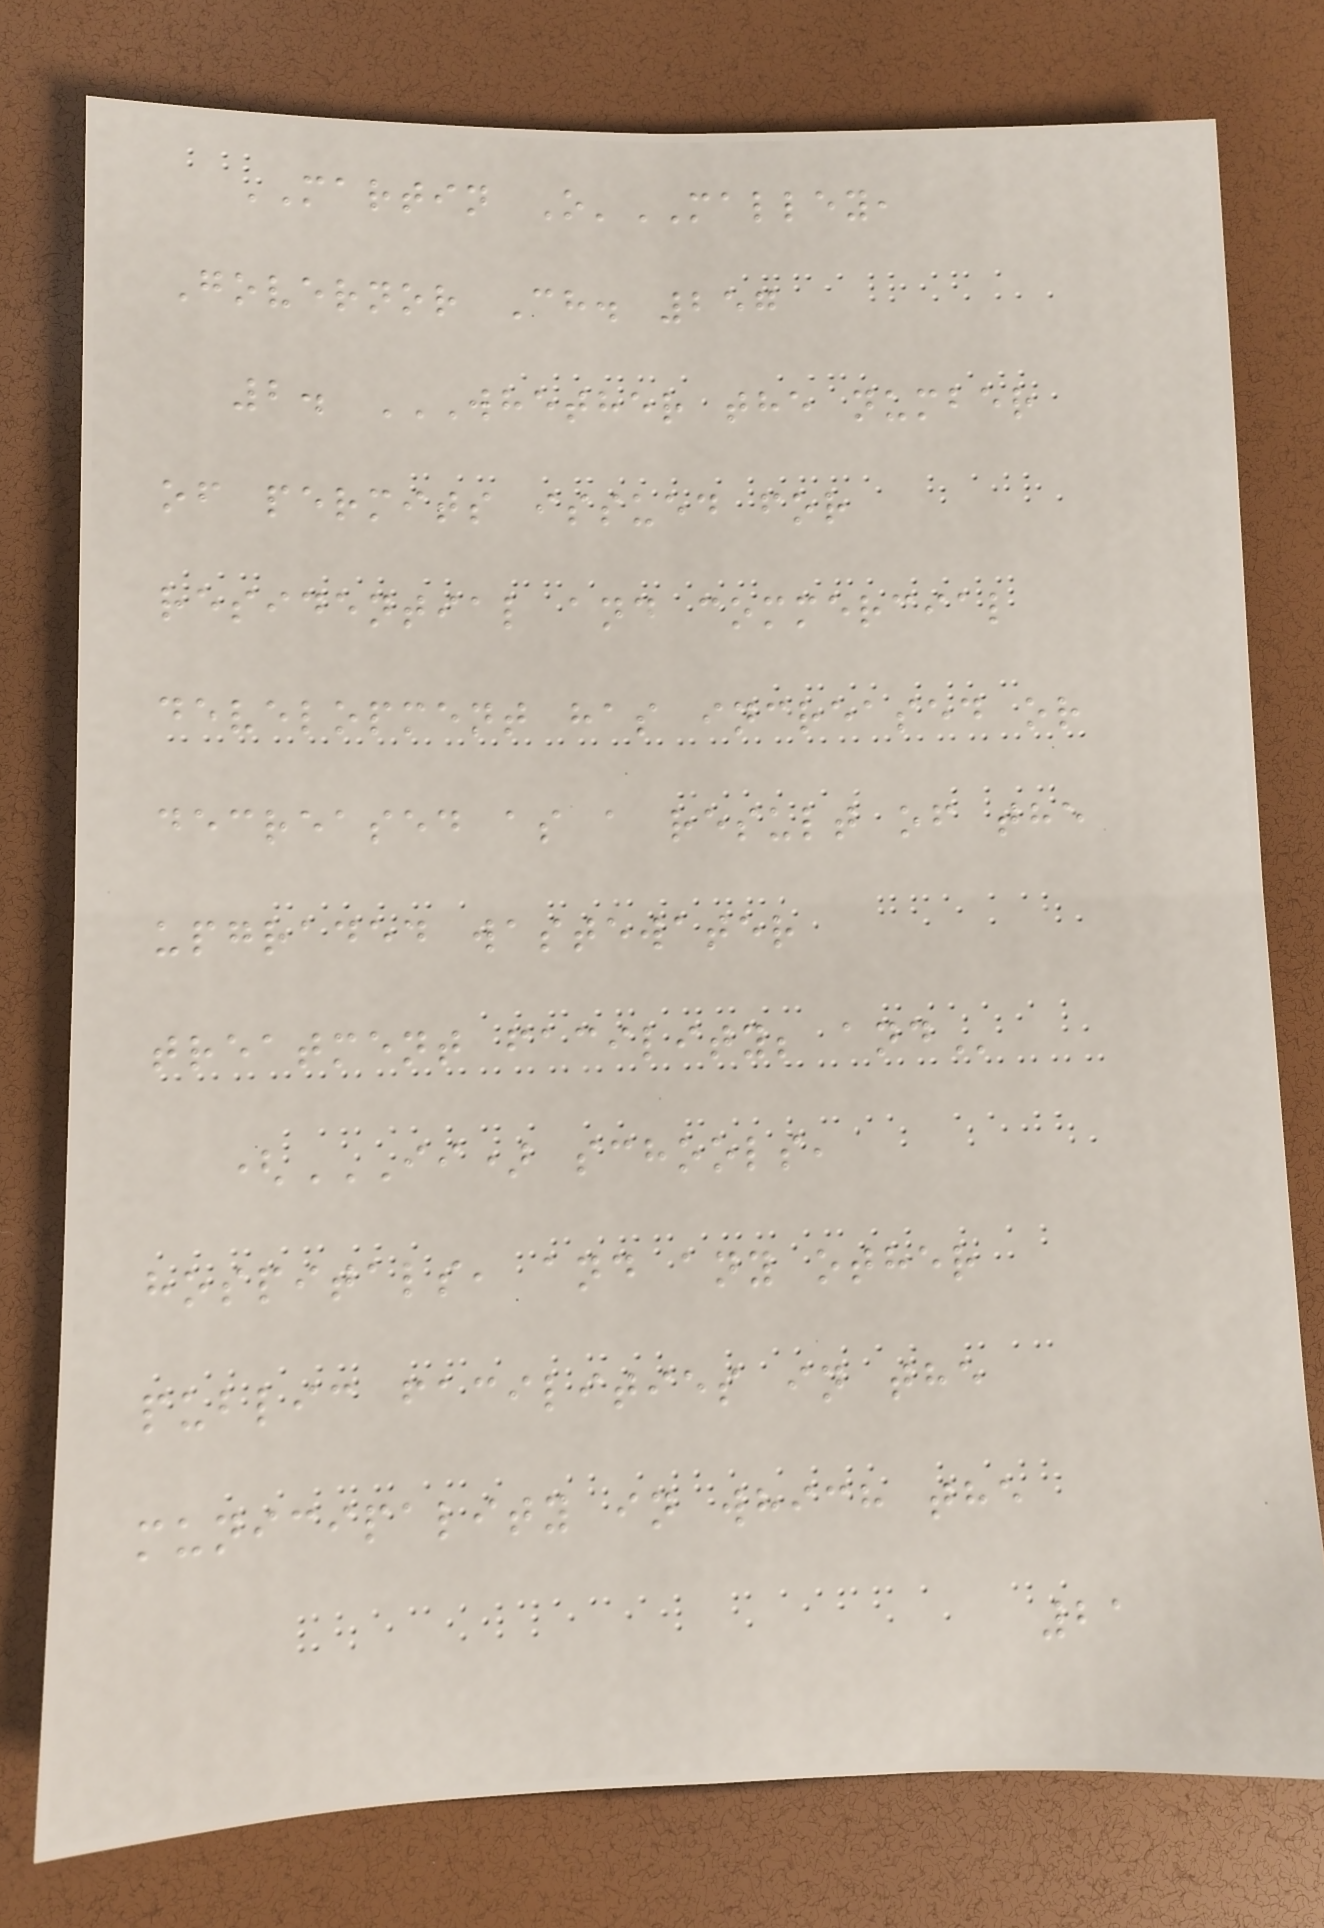MARTIN O'MALLEY,
Governor Ch. 257
2. WHETHER THE NUMBER
OF PERMITS ISSUED FOR
RESIDENTIAL AND COMMERCIAL
DEVELOPMENT HAS INCREASED OR
DECREASED AS A RESULT OF THE
UPGRADED WASTEWATER
TREATMENT FACILITY; AND
(II) SCHOOLS,
HOSPITALS, AND ANY OTHER
PUBLIC FACILITIES IN THE
MUNICIPALITY IN WHICH THE
21
